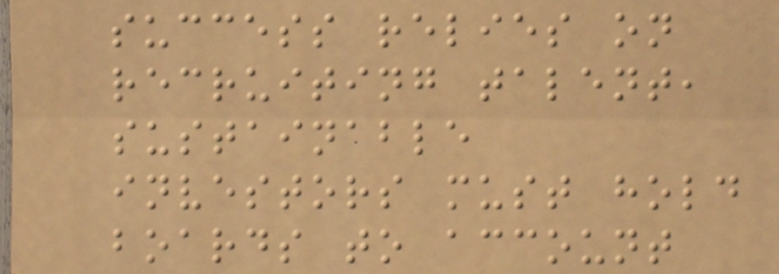success relies on
recruiting talent,
sustainable
investors must hold
boards to account
